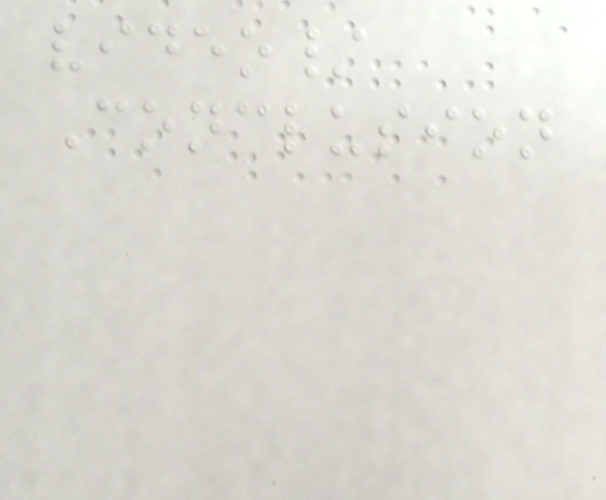video/
Conclusion
